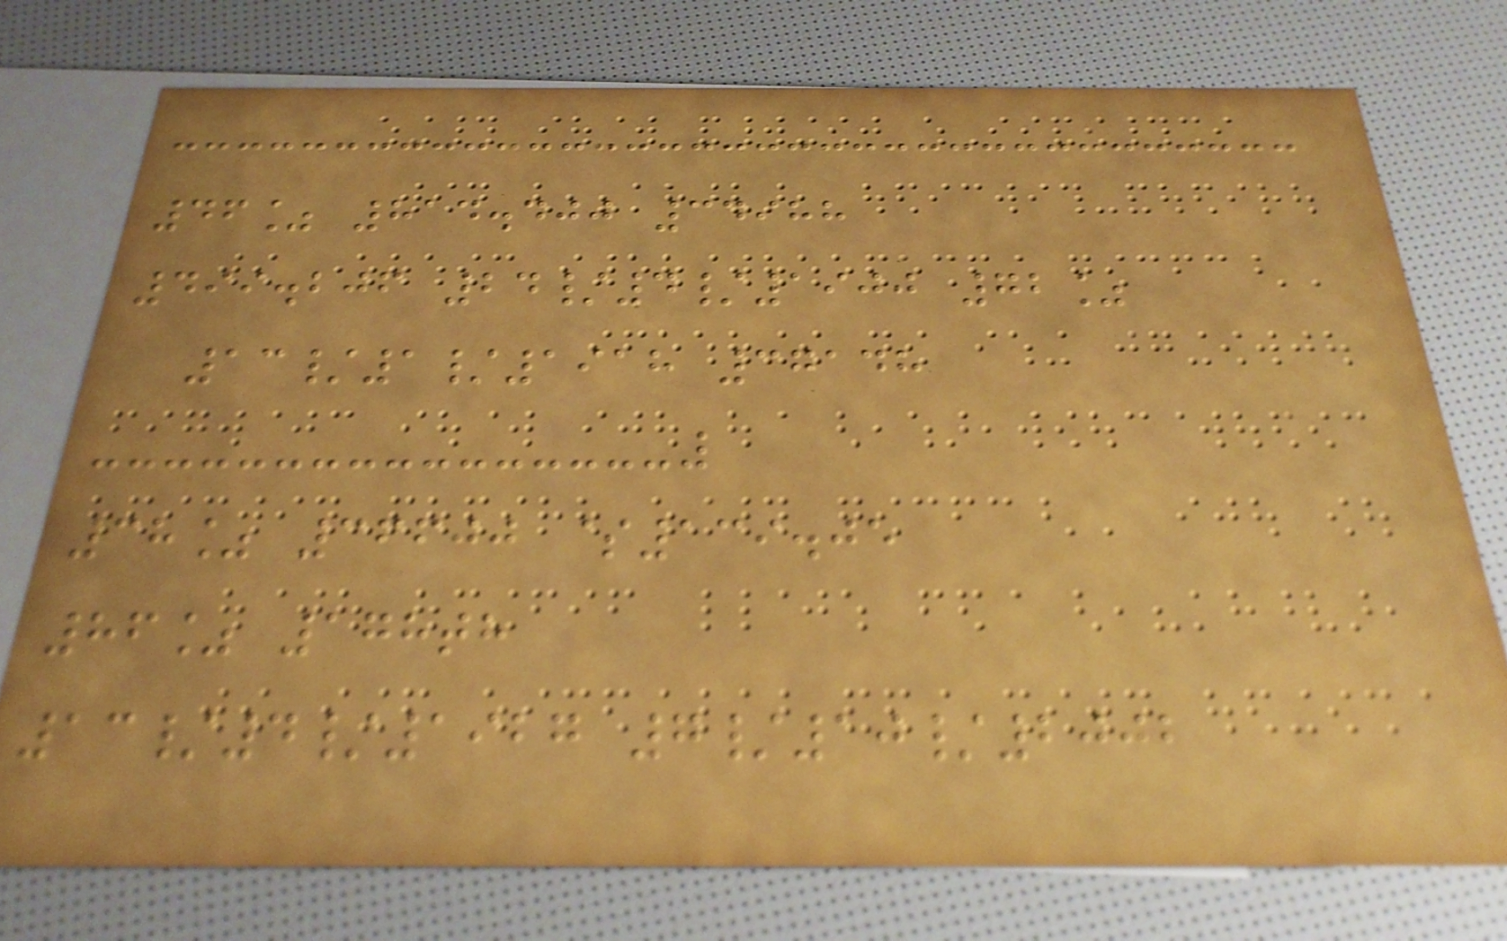46% 814.400 34988
499.206 24/4/1900 72%
13/1/1918 37148
38% 36600 $139.05
86% 178th
13/4/1927 7/10/2002
